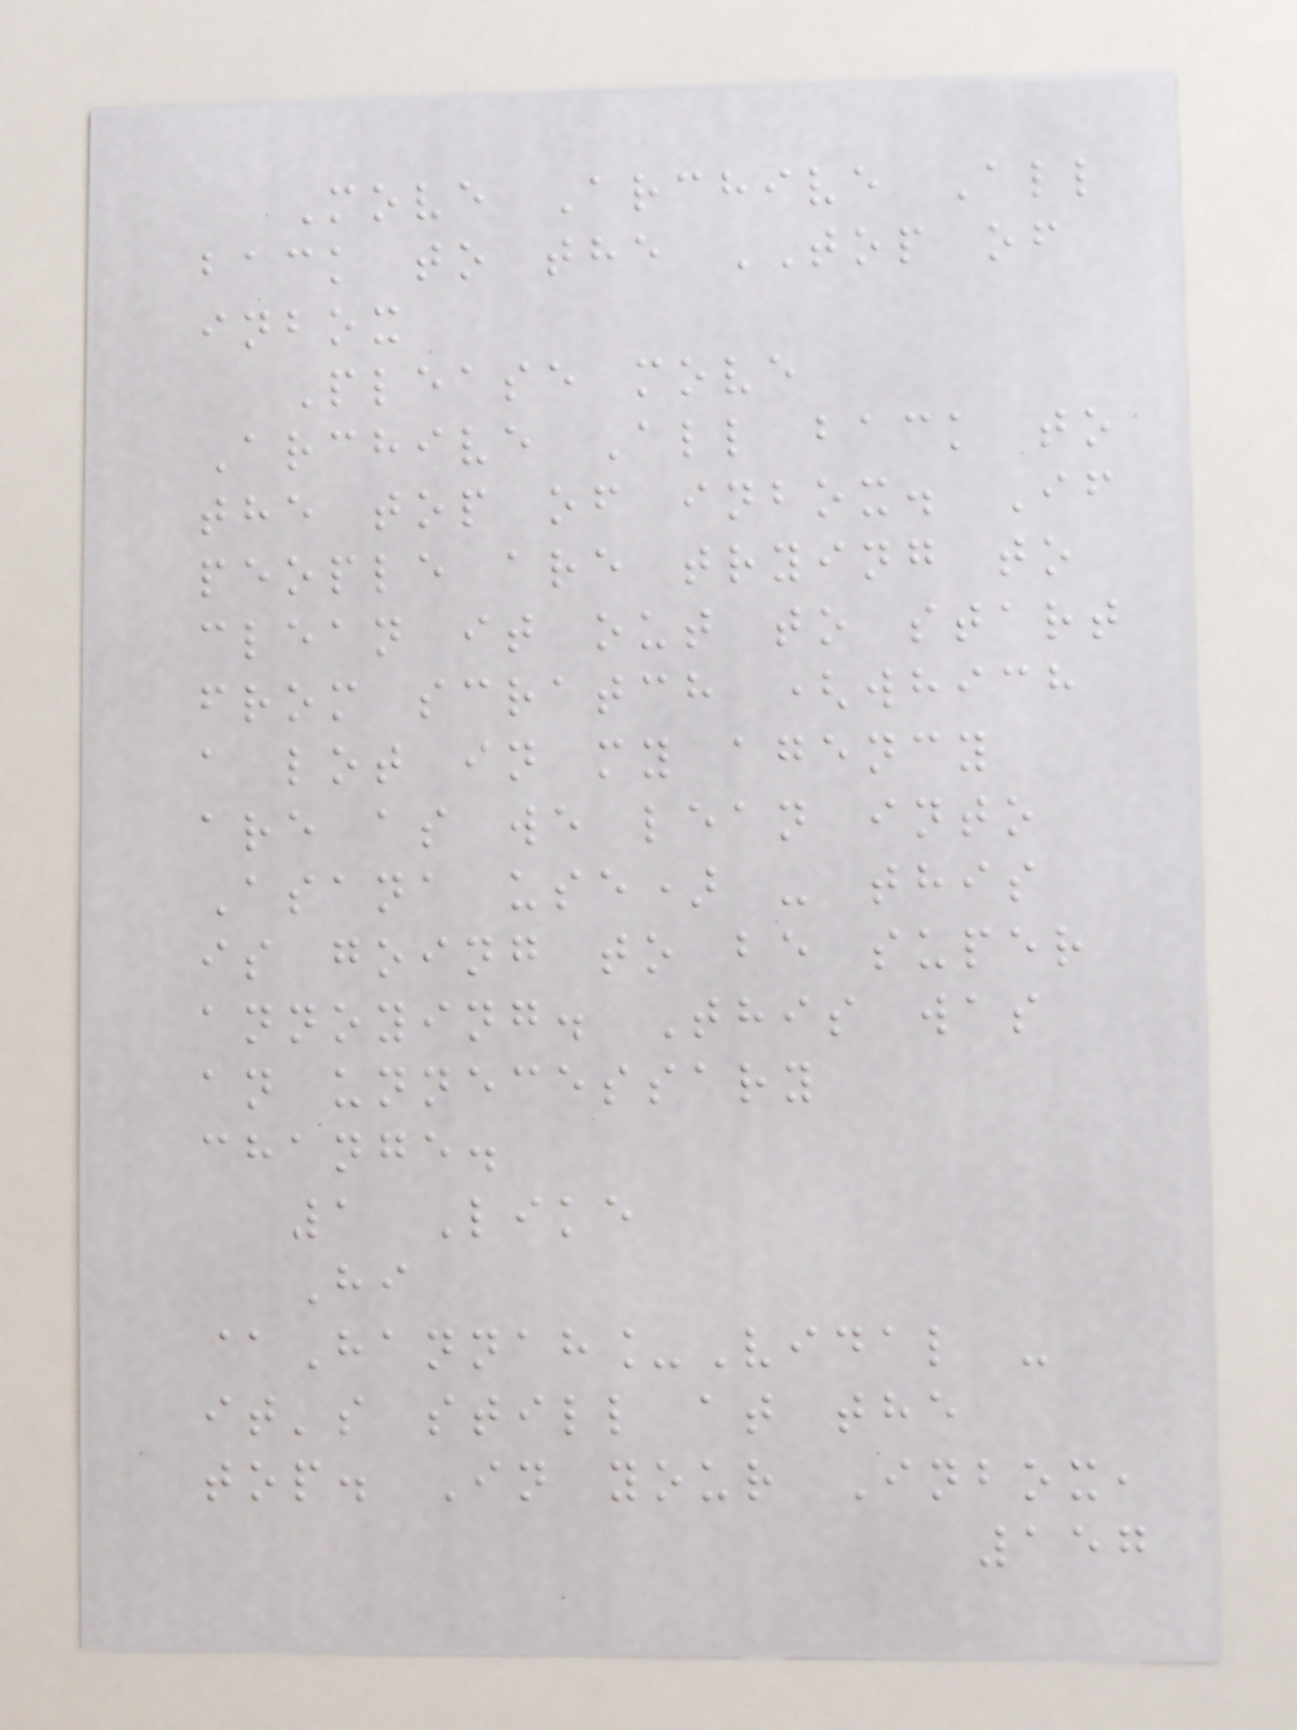Move Archive All
back to the TOP of
inbox
Please move
Archive All back to
the top of inbox. If
people are trying to
clean it out to start
from scratch (which
a lot in my agency
are as we lean into
Asana use) - this
is going to be super
annoying. This was
an unnecessary
change.
1 Like
Hi
@Hannah_Vidal -
it's still at the
top. In your Inbox,
157
